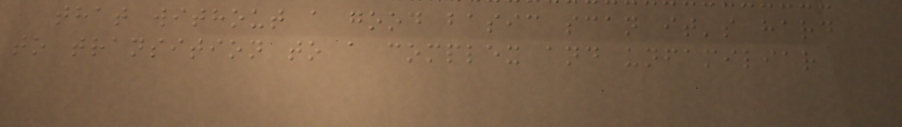that without a good basic scan it's hard
to transition to a complex and unfamiliar
